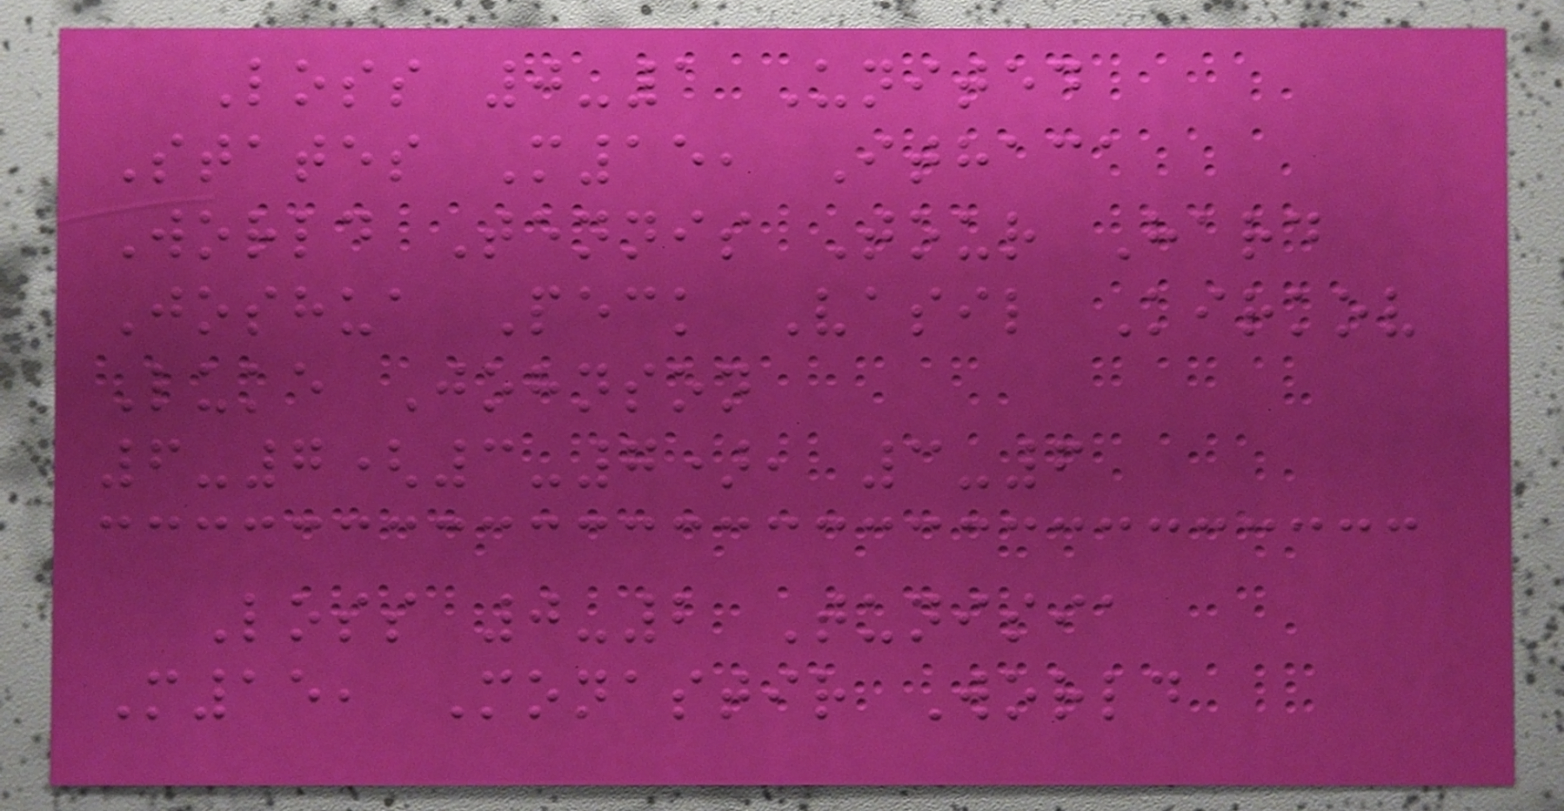Loss 0-1 United
States M15, Ithaca
World Tennis Tour Hard
Joshua Peck Vasil Kirkov
Luke Johnson
6-7(3-7), 3-6
Loss 0-2 Tunisia
M15, Monastir World
